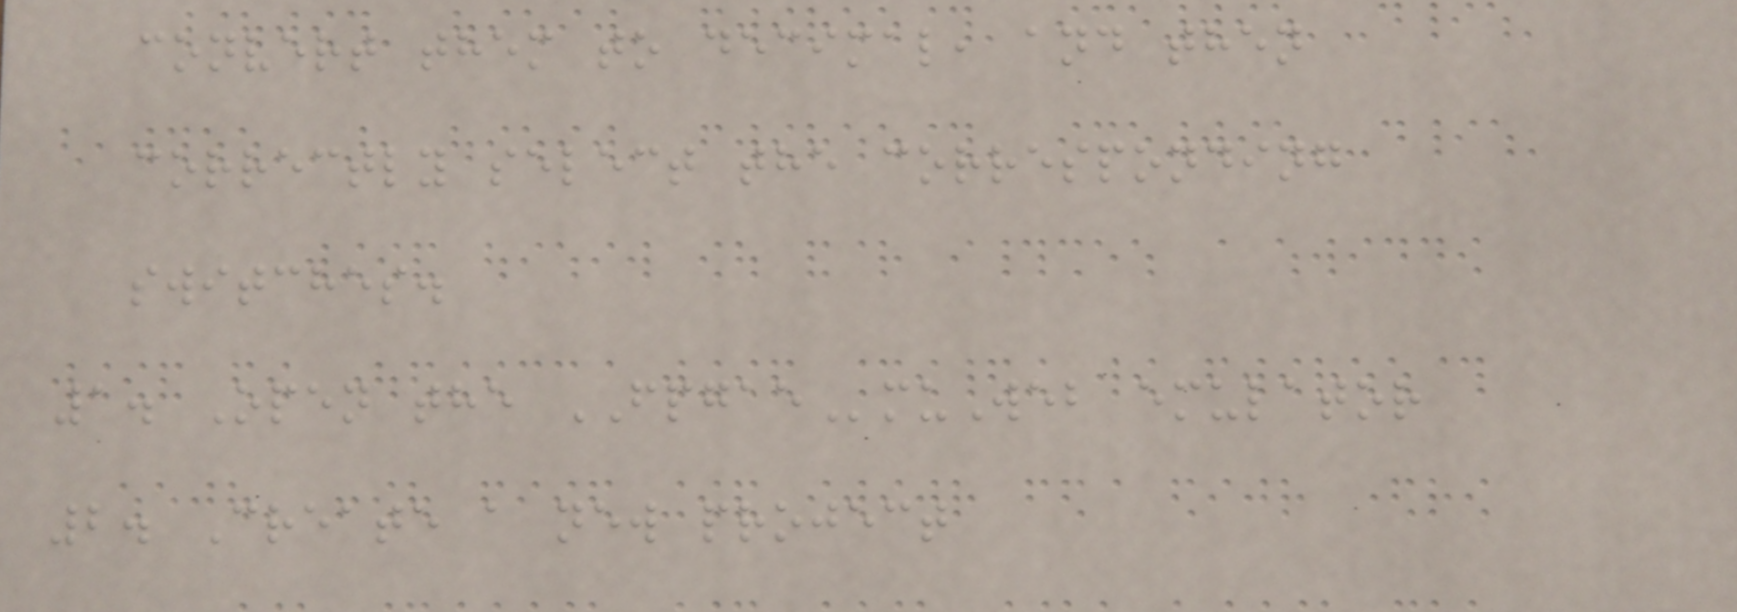convert them to decimal, and then
correctly select the corresponding
switches.
1. Open the FPGAEmuWeb emulator
2. Create a new project
